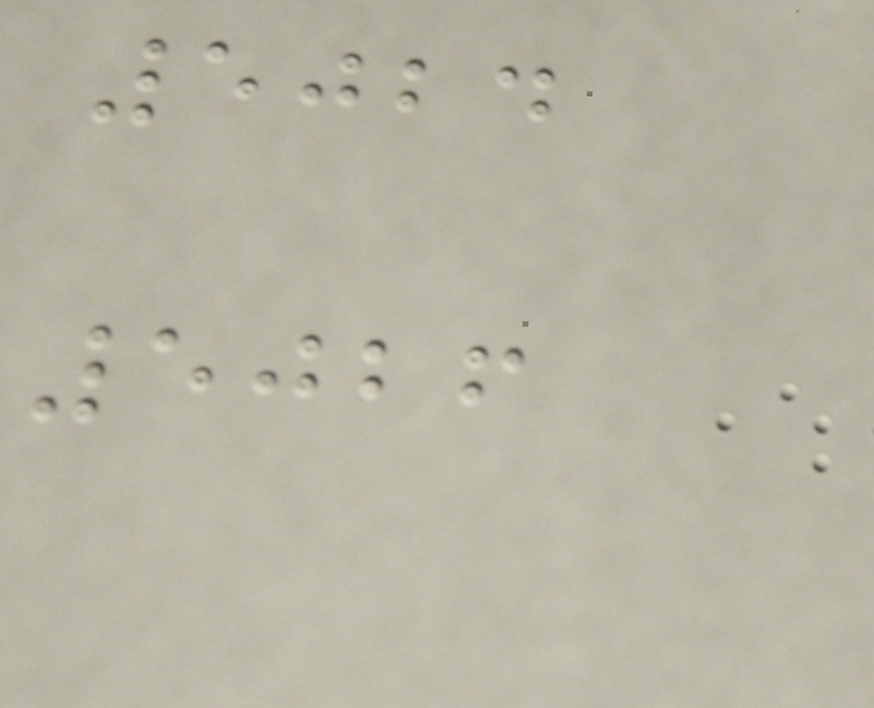5024
5026
